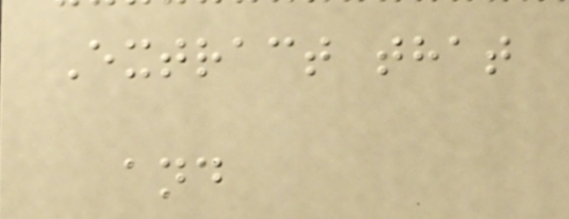Extract that
and
